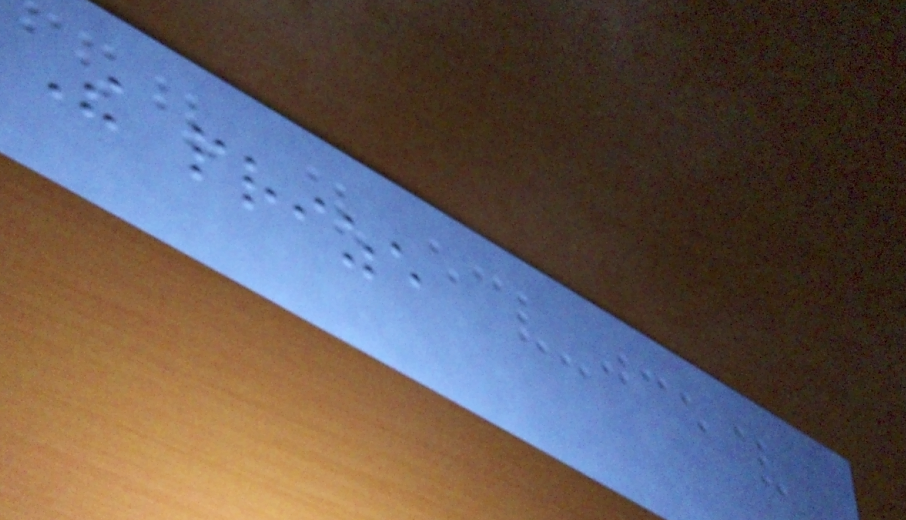The prize
